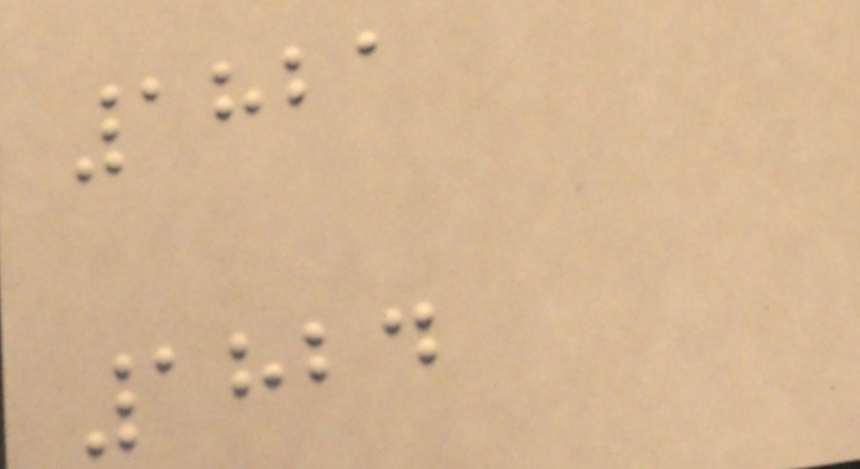1821
1824
